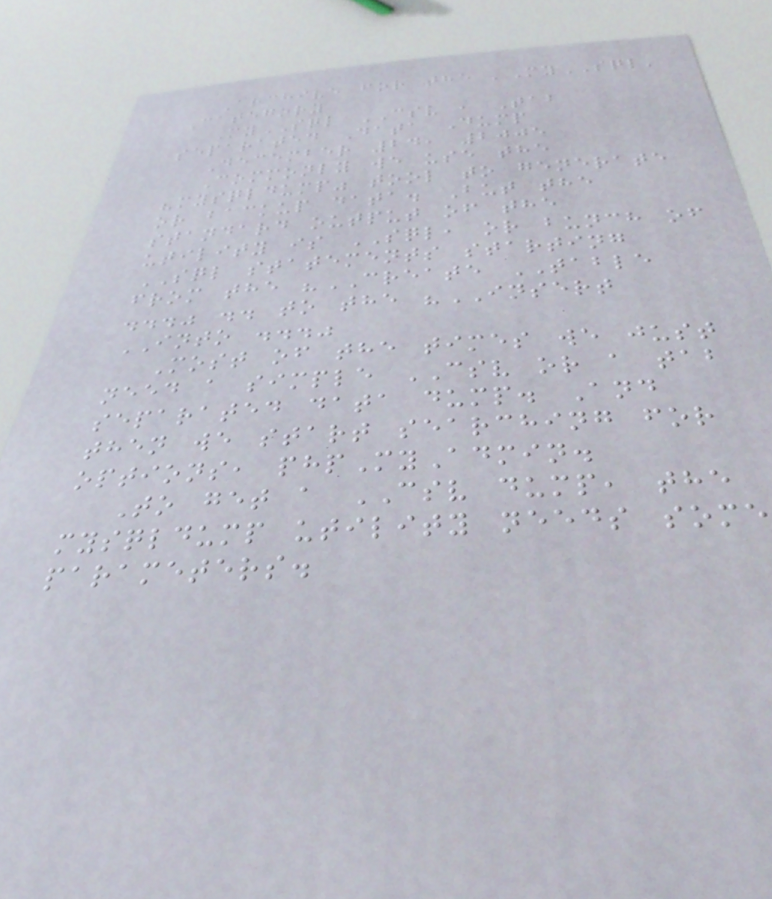Archive for the 'MySQL'
Category
MySQL CSV , Tab
separated Data Dump
December 24, 2005
Commonly we use the
"mysqldump" tool to generate
or backup data. But the
standard output of the
utility is SQL, or bunch of
SQL statements starting
from the "CREATE TABLE
..." .. to the "INSERT
INTO ..."
Most of the times we just
need a simple CSV or a tab
separated data dump. And
then we start searching for
options, phpMyAdmin.
To get a CSV dump, the
mysqldump utility needs some
parameters.
